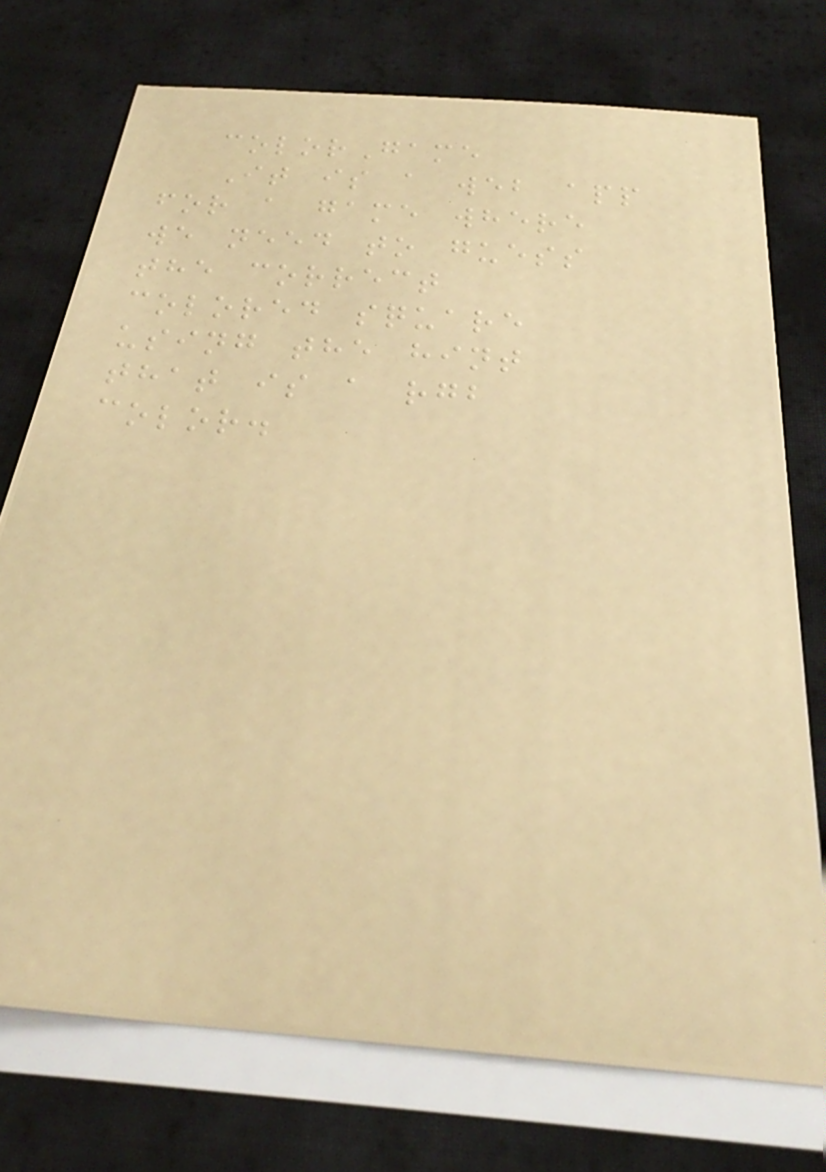colorGame
It is a web app
for a game where
we need to guess
the correct
colored square
using the hint
that is a rgb
color.
